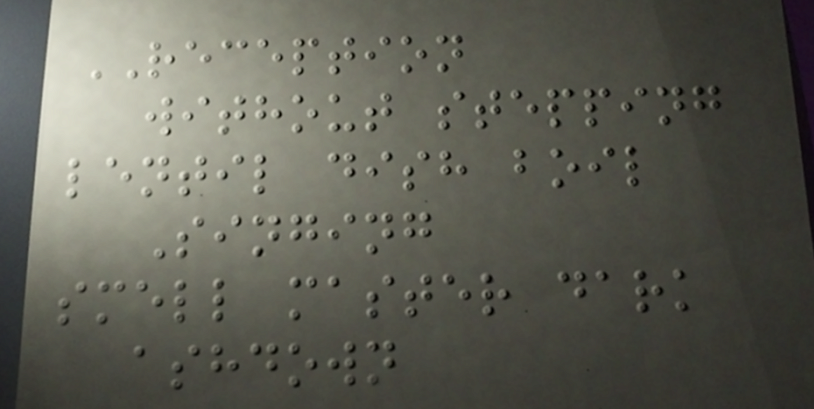RECEPTION
without stepping
lentil dish boil
Singing
smell master dark
ashdown
